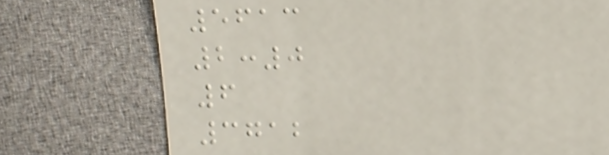5613
2:0
6
3712
